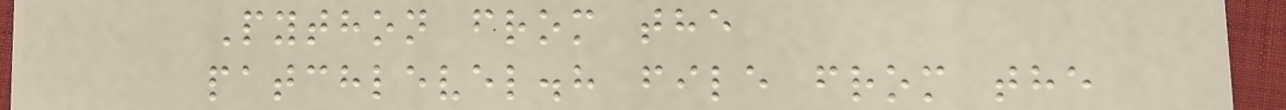Python from the
patchlevel.h file from the
